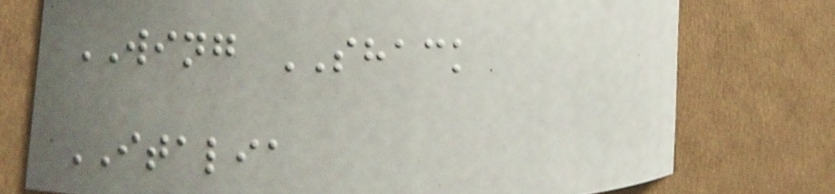WING SHACK
ITALIA
